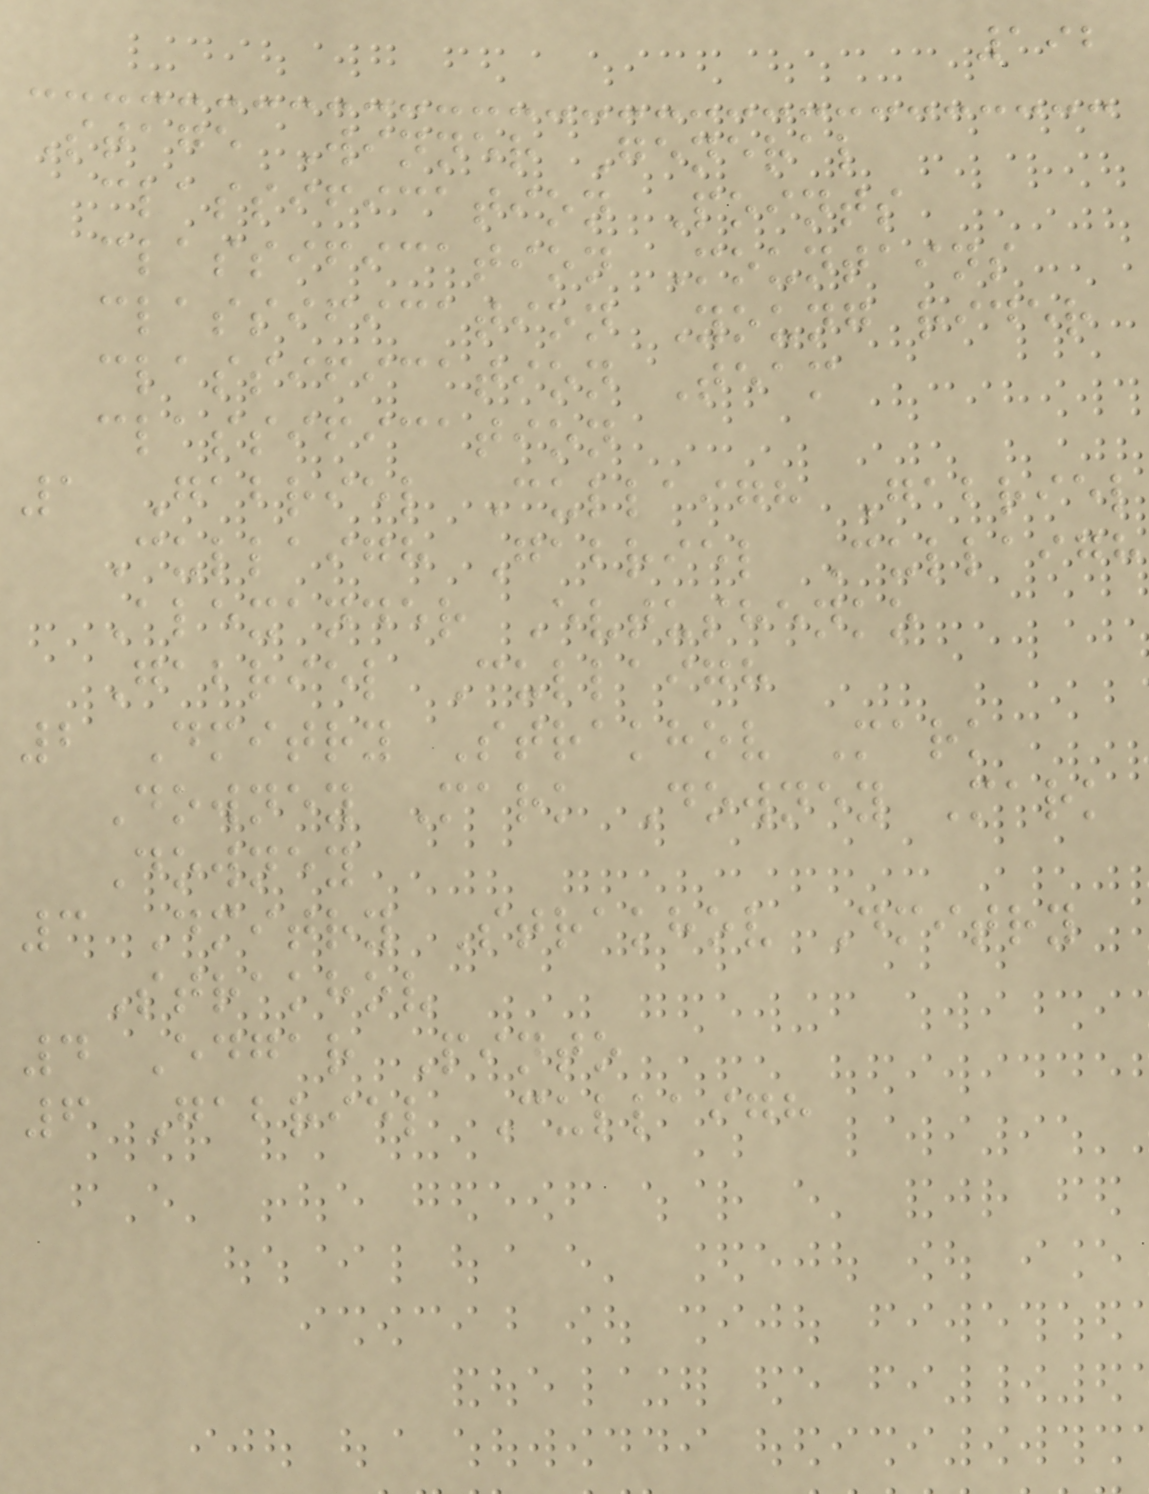192
Stage Winner General
classification Points
classification Mountains
classification Young rider
classification Team
classification
1 Gabriel Cullaigh Gabriel
Cullaigh Gabriel Cullaigh
Alexander Evtushenko
Gabriel Cullaigh
2 Dmitry Strakhov Mark
Downey Mark Downey Mark
Downey
3 Dmitry Strakhov Dmitry
Strakhov
4 Edgar Pinto
6 Gabriel Cullaigh
